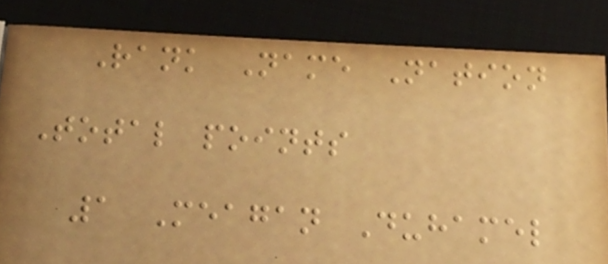Rank Name Nation
Total points
1 Meagan Duhamel
